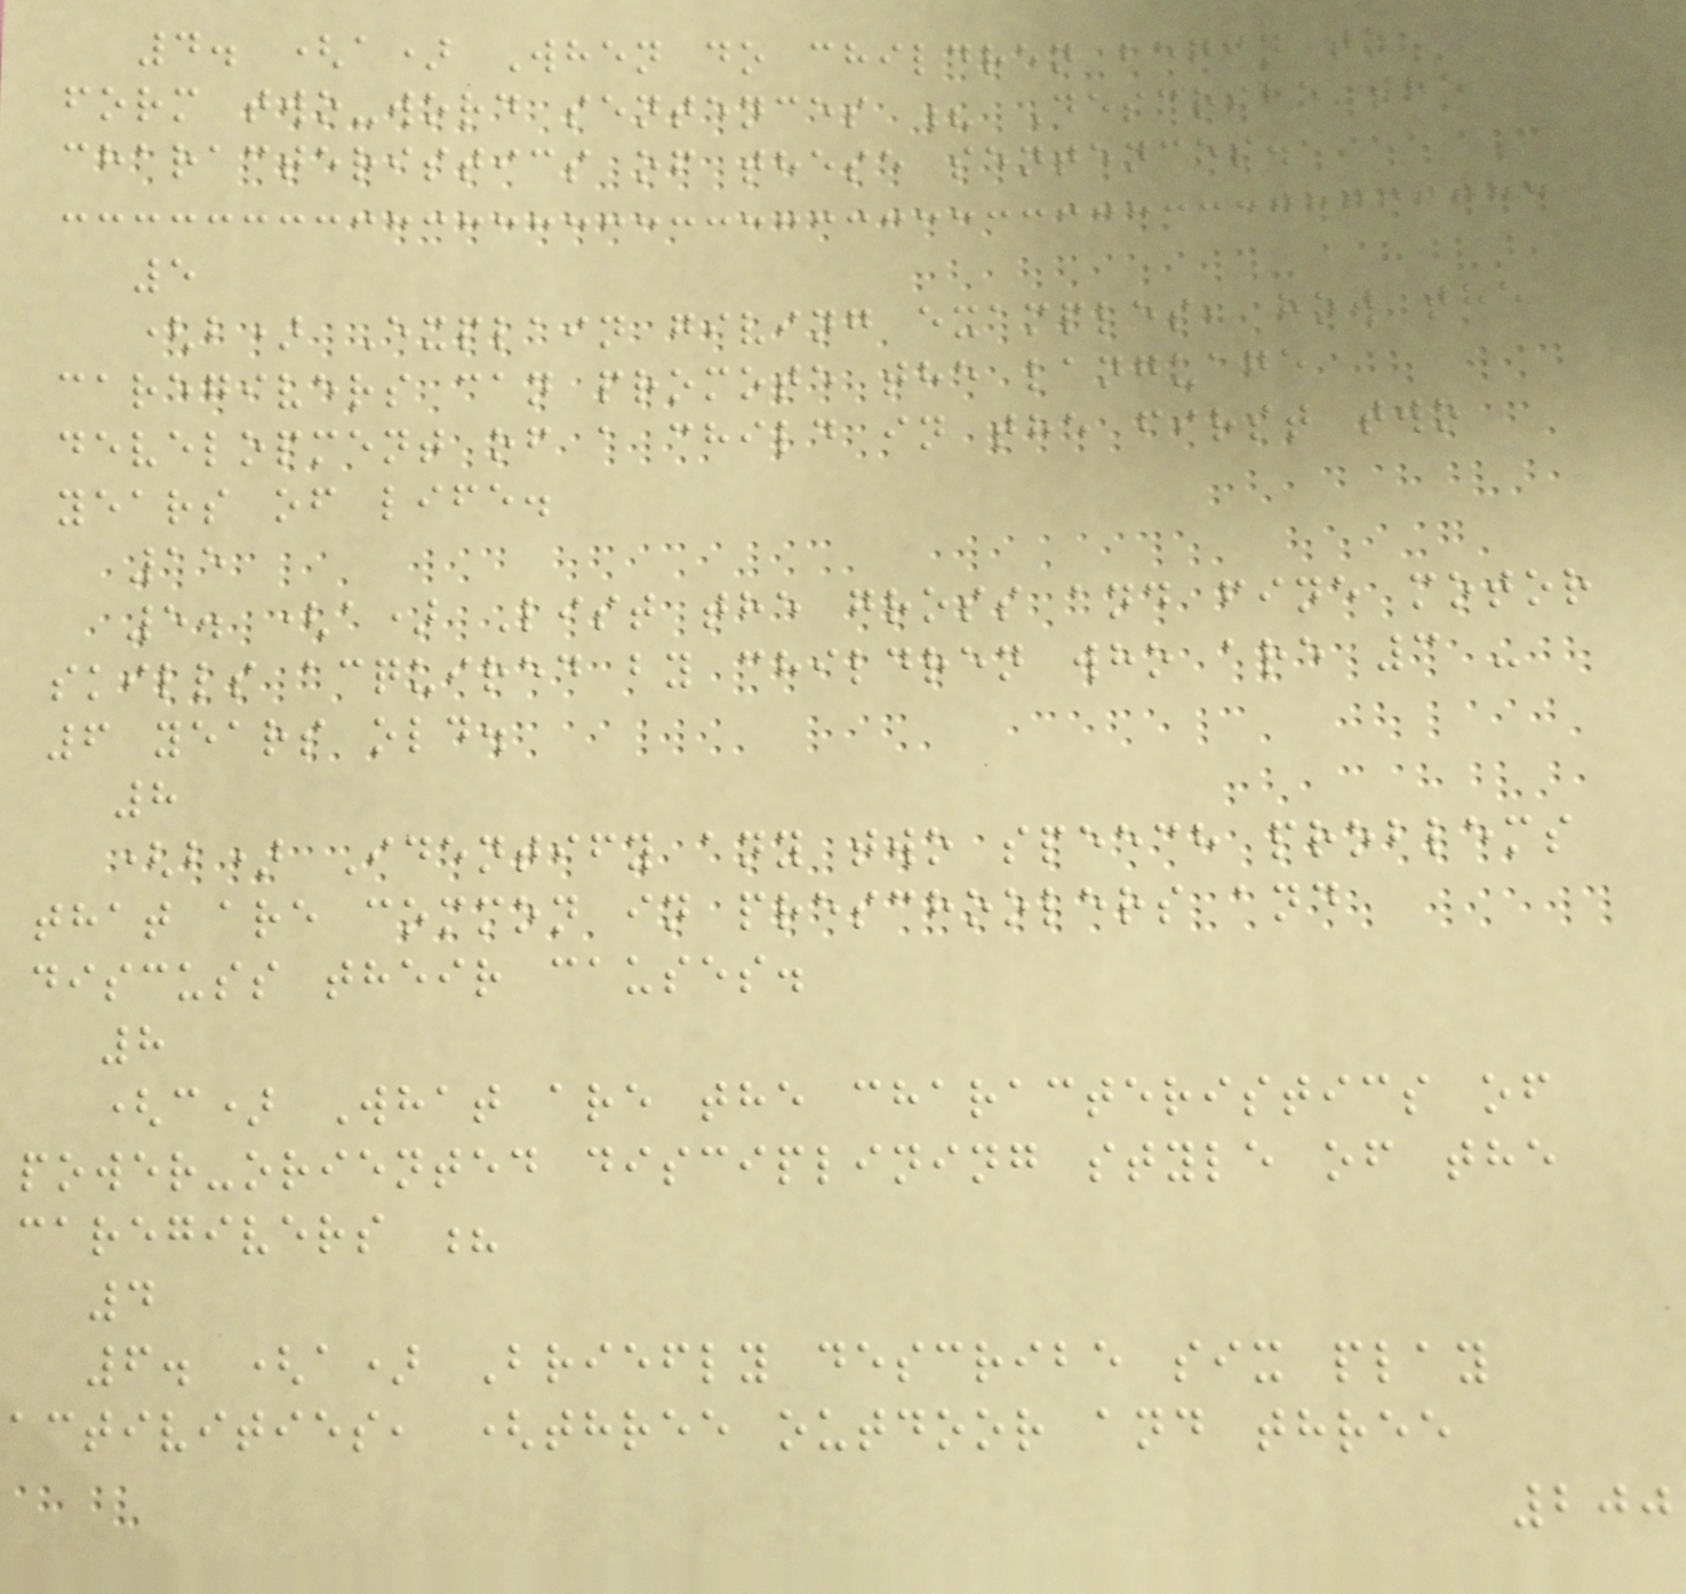4. (a) When do children begin to
form two-word sentences ? Describe the
characteristics of these sentences.
5
(b) Explain giving examples, how the
caregivers can promote the language
development of a child in the first two
years of life.
15
5. (a) List the gross and fine motor
skills acquired by children who are 3 -
6 years old.
8
(b) Identify any two speech problems
that are common in preschoolers and
discuss their causes.
8
(c) What are the characteristics of
power-oriented disciplining style of the
caregivers ?
4
6. (a) Briefly describe six play
activities, (three outdoor and three
200
